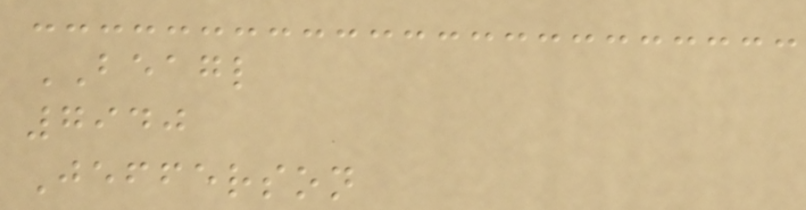BEAGL
7940
Jefferson
